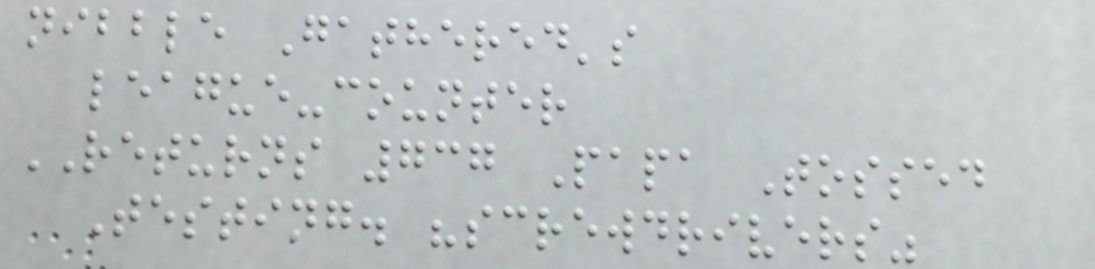nibble Gathered's
league-counter
RETURNS 737 Papa Tossed
Testing. "screwdrivers"
